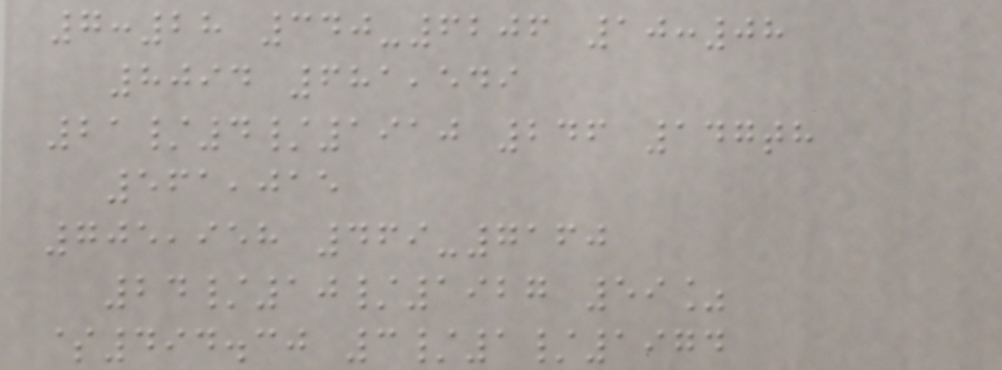7:28 340-6206 10:08
8094 681,549
21/4/1910 246 147th
561,015
705,958 469-7160
24/10/1927 59%
$494.30 3/1/1974
